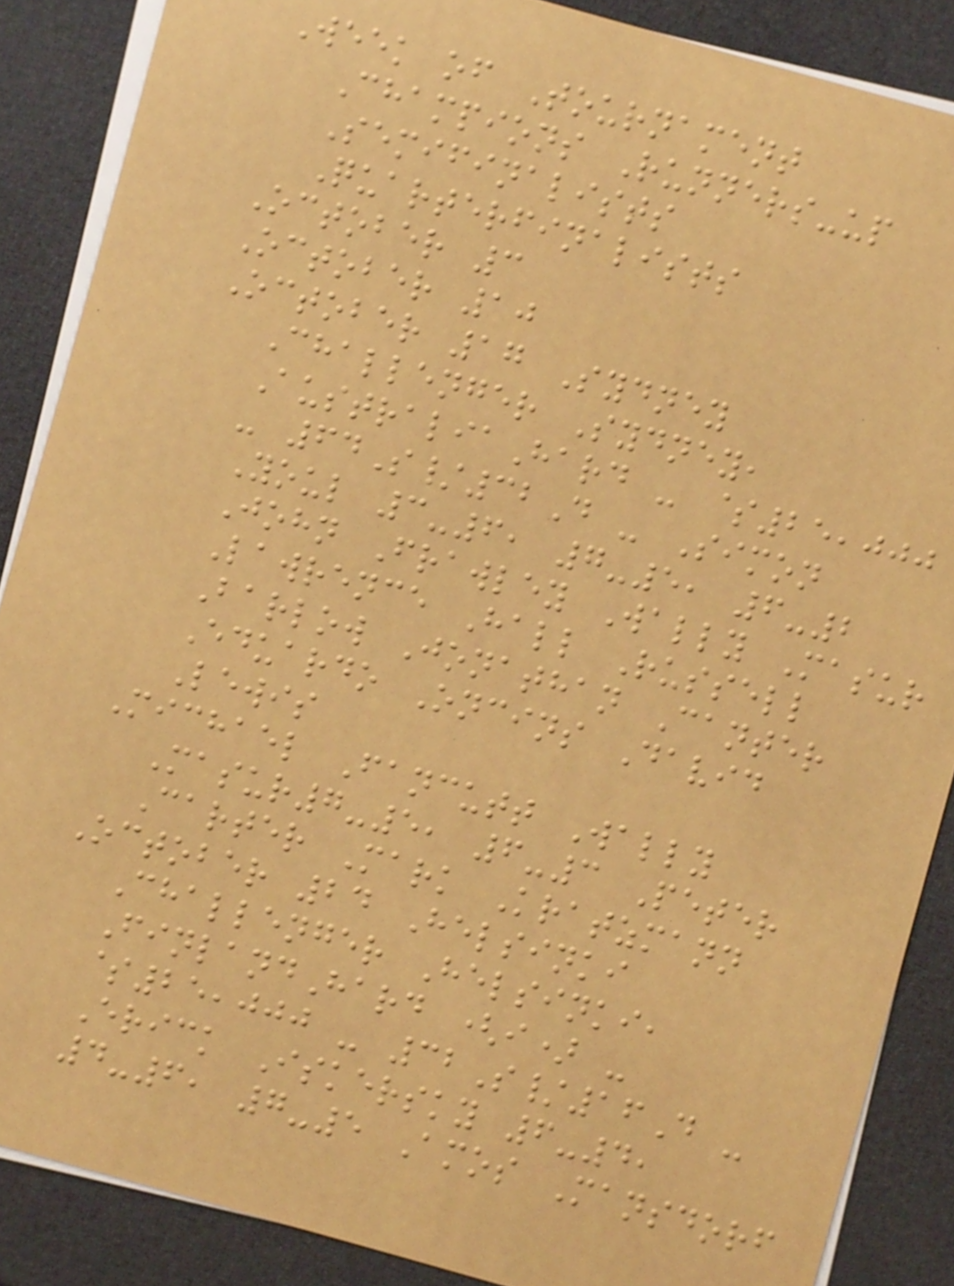Week of Tournament
Champions Runners-up
Semifinalists
Quarterfinalists
October 3
October 10
October 17 Sydney
Challenger Sydney,
AustraliaHard - $25,000
- 64S/32D - Simon
Youl 3-6, 7-5, 6-2
John Frawley Wally Masur
Lawrence Hall Russell
Barlow Jonathan Canter
Eduardo Oncins David
Lewis
Michael Fancutt Wally
Masur7-5, 6-3 Peter
Carter Mark Kratzmann
October 24 Helsinki
Challenger Helsinki,
FinlandHard (i) -
$25,000 - 32S/16D -
Erick Iskersky 6-4,
4-6, 7-5 Amos Mansdorf
